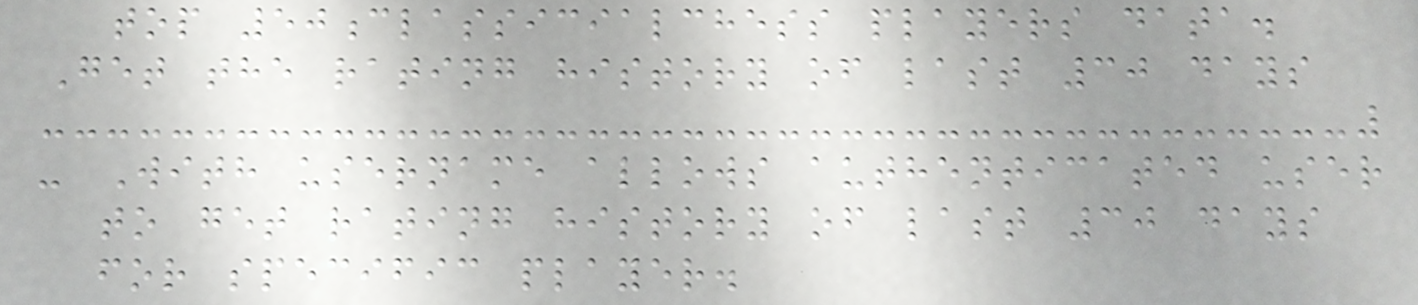top 50classicialchess players data.
Get the rating history of last 30 days
- With username allows authenticated user
to get rating history of last 30 days
for specific player.
